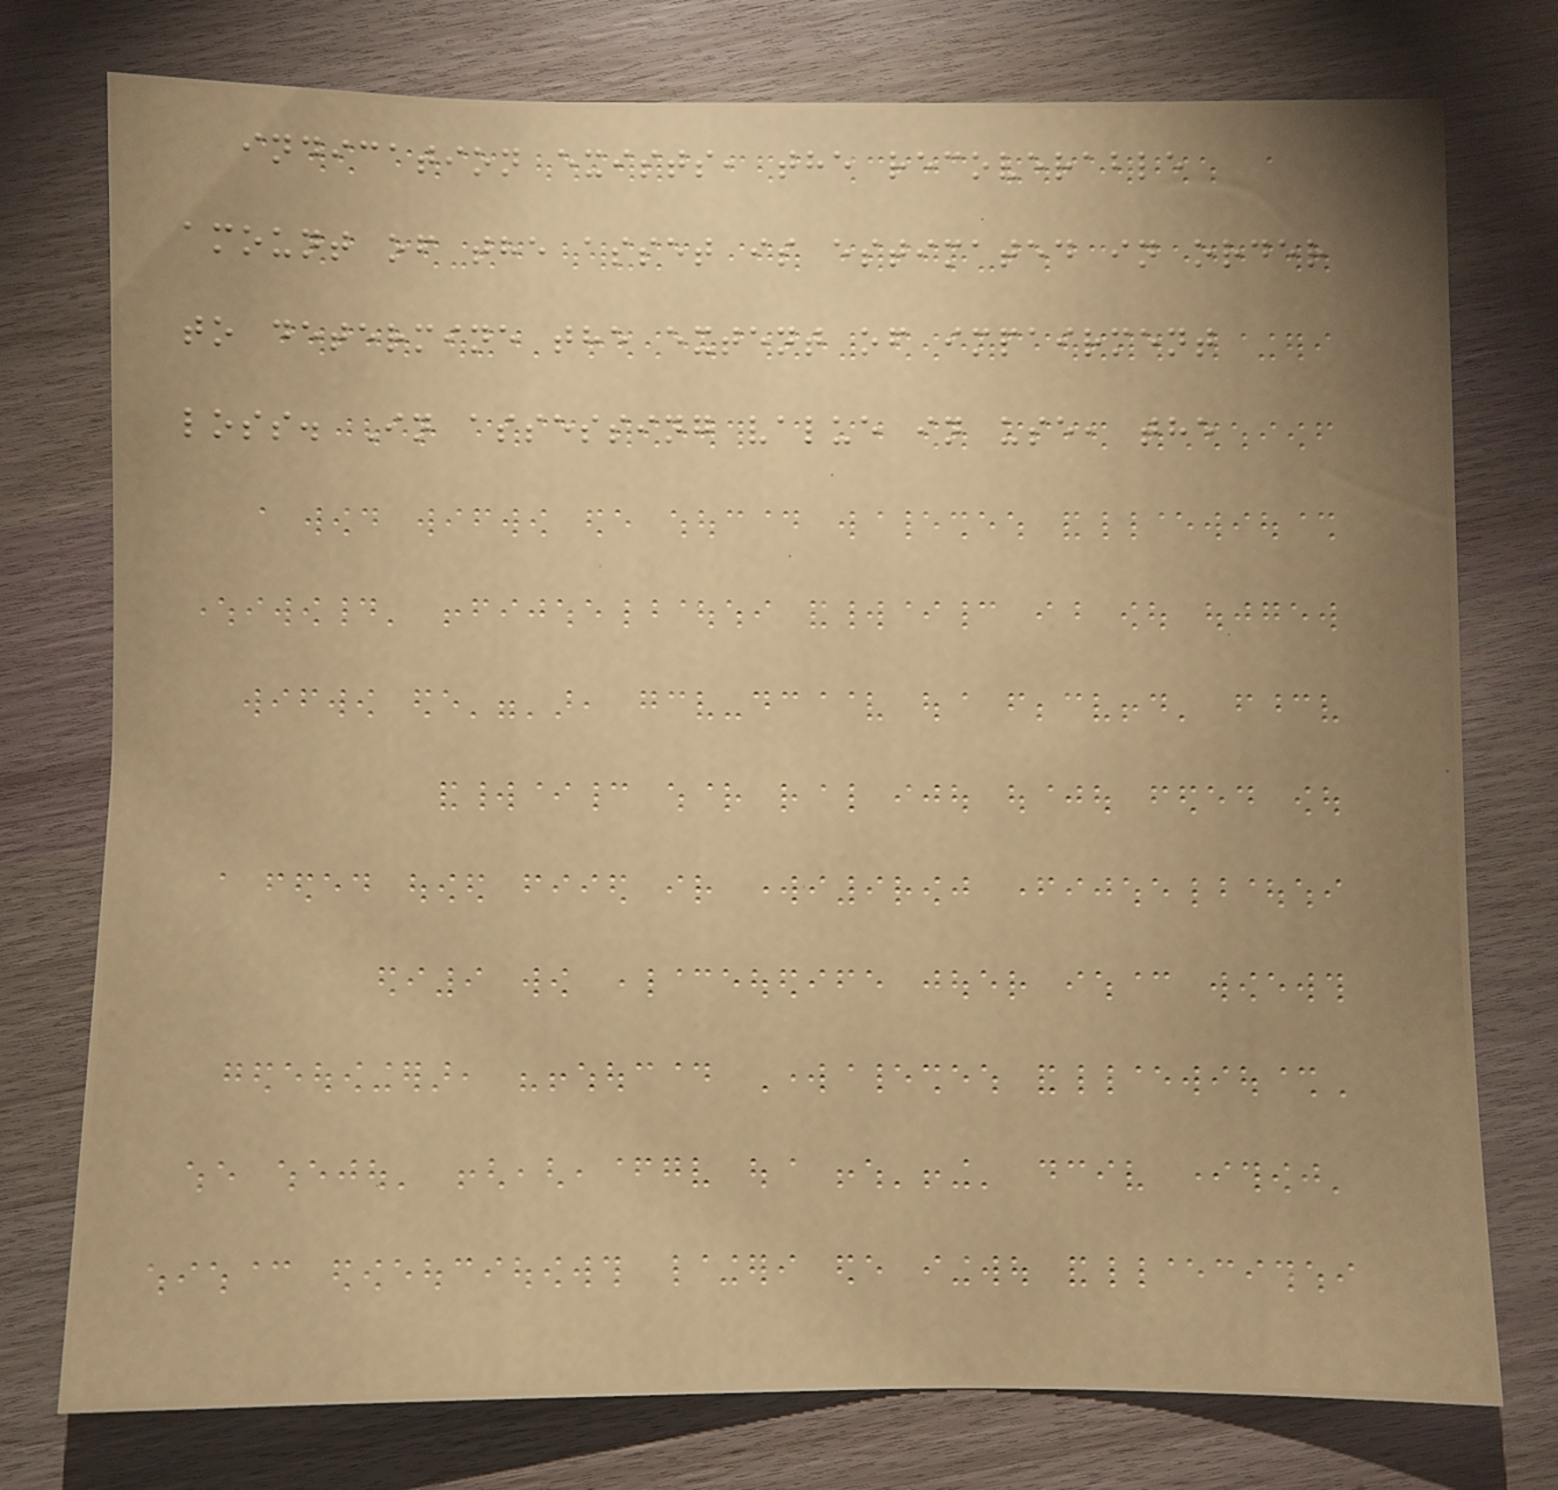indication exists, the recoverable
amount of the asset is estimated in order
to determine the extent of impairment
loss. In assessing value in use, the
